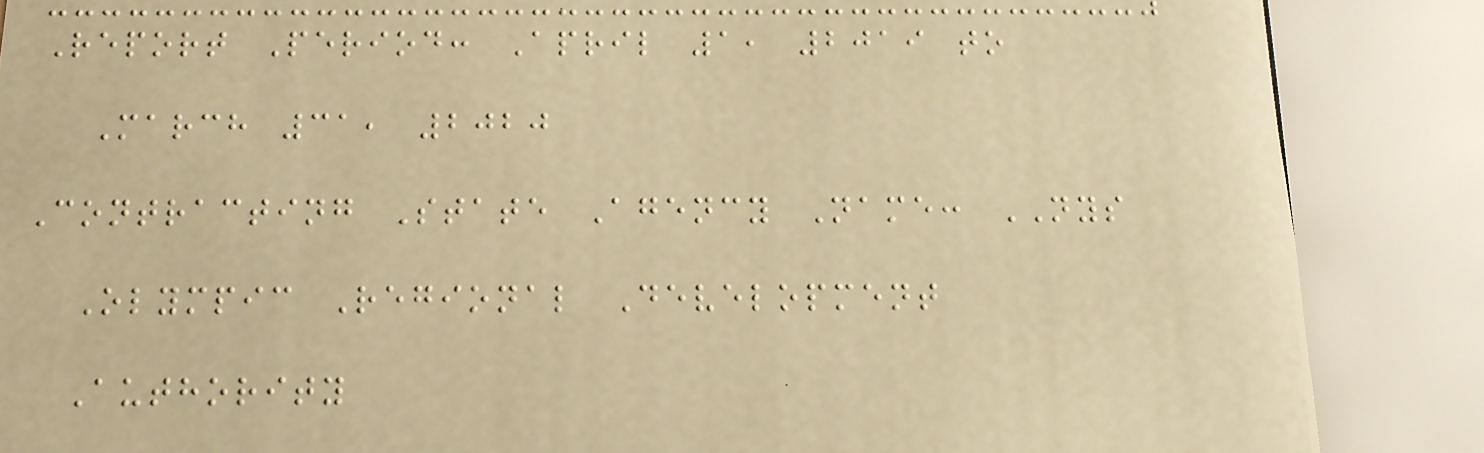Report Period: April 1, 2019 to
March 31, 2020
Contracting State Agency Name: NYS
Olympic Regional Development
Authority
